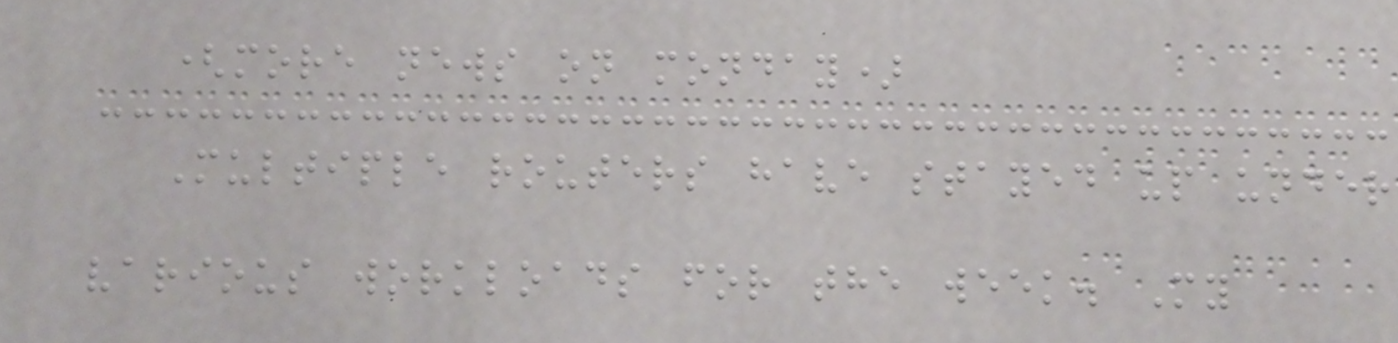(more news on monday)
Multiple routers have stayed up under
various workloads for the week. My
